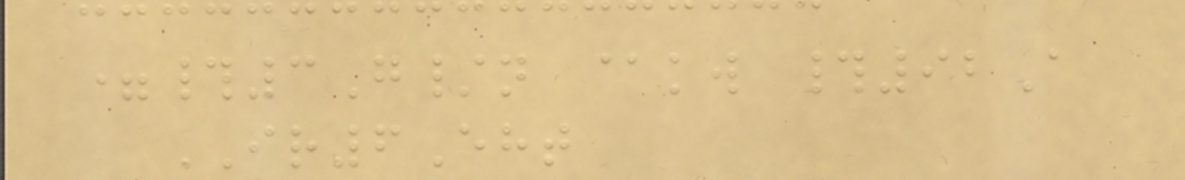=#3G/n @kw #92A
IR6Eht
